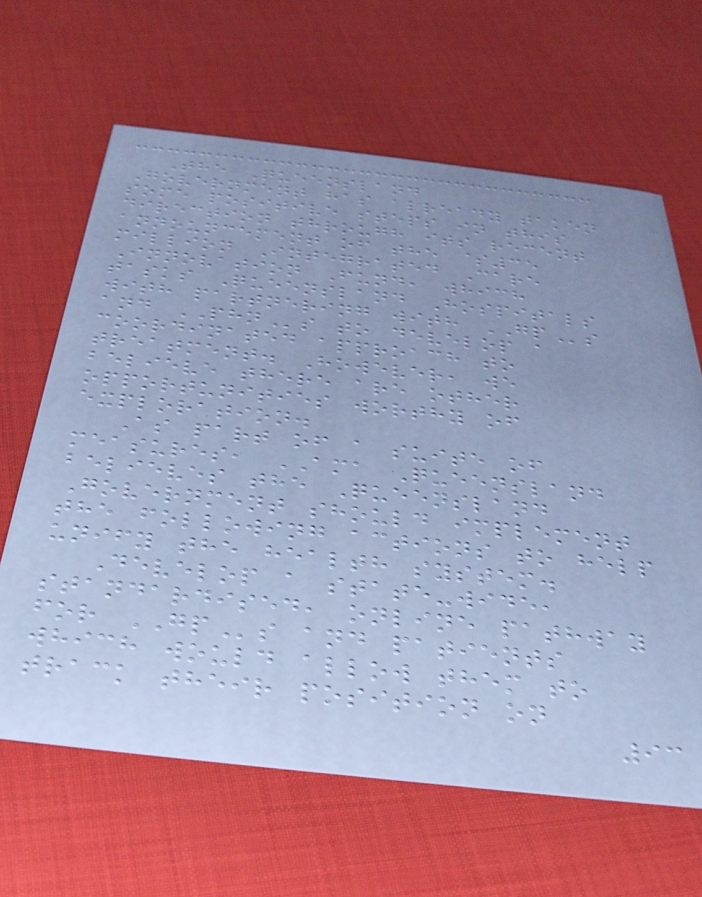The Queensland
Government has already taken
some positive steps in this
direction through its recent
announcement of the $35
million Integrated Care
Innovation Fund, which
tasks Queensland Hospitals
with partnering with GPs
and PHNs to develop a
coordinated approach to
treatment. However, we
believe there are other
opportunities worthy of
exploration.
As part of a suite of
measures, AMA Queensland
believes the Queensland
Government should implement
the following actions to help
unify the health system.
Develop a state-wide,
standardised, online pathway
for GPs and patients
which would allow them to
track their position on
93
